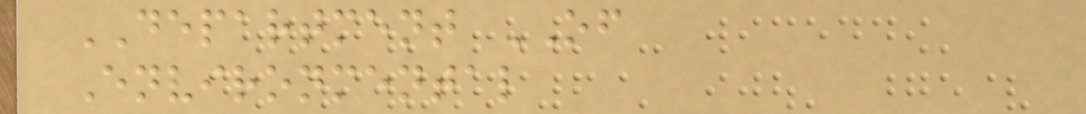DEPARTMENT OF
Environmental
